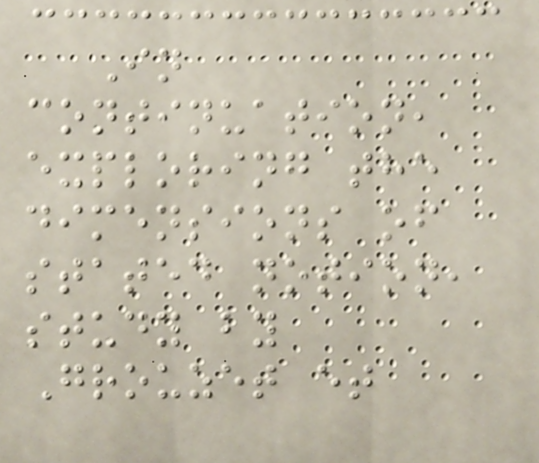In
continuation,
exploring the
dimensions of
stated notion,
study by
Grouzet et
